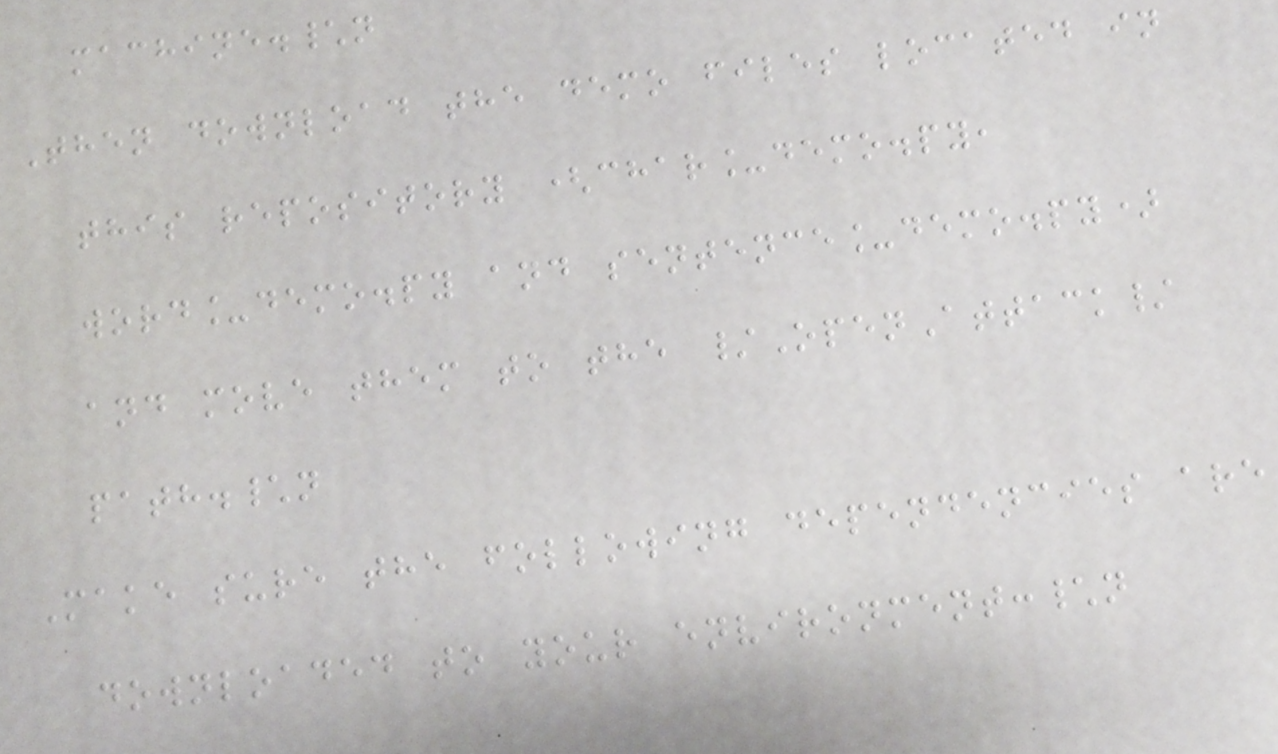machine.\n
Then download the demo files located in
this repository (char_demo.py,
word_demo.py and sentence_demo.py)
and move them to the /OpenAttack/
path.\n
Make sure the following dependencies are
downloaded to your environment:\n
